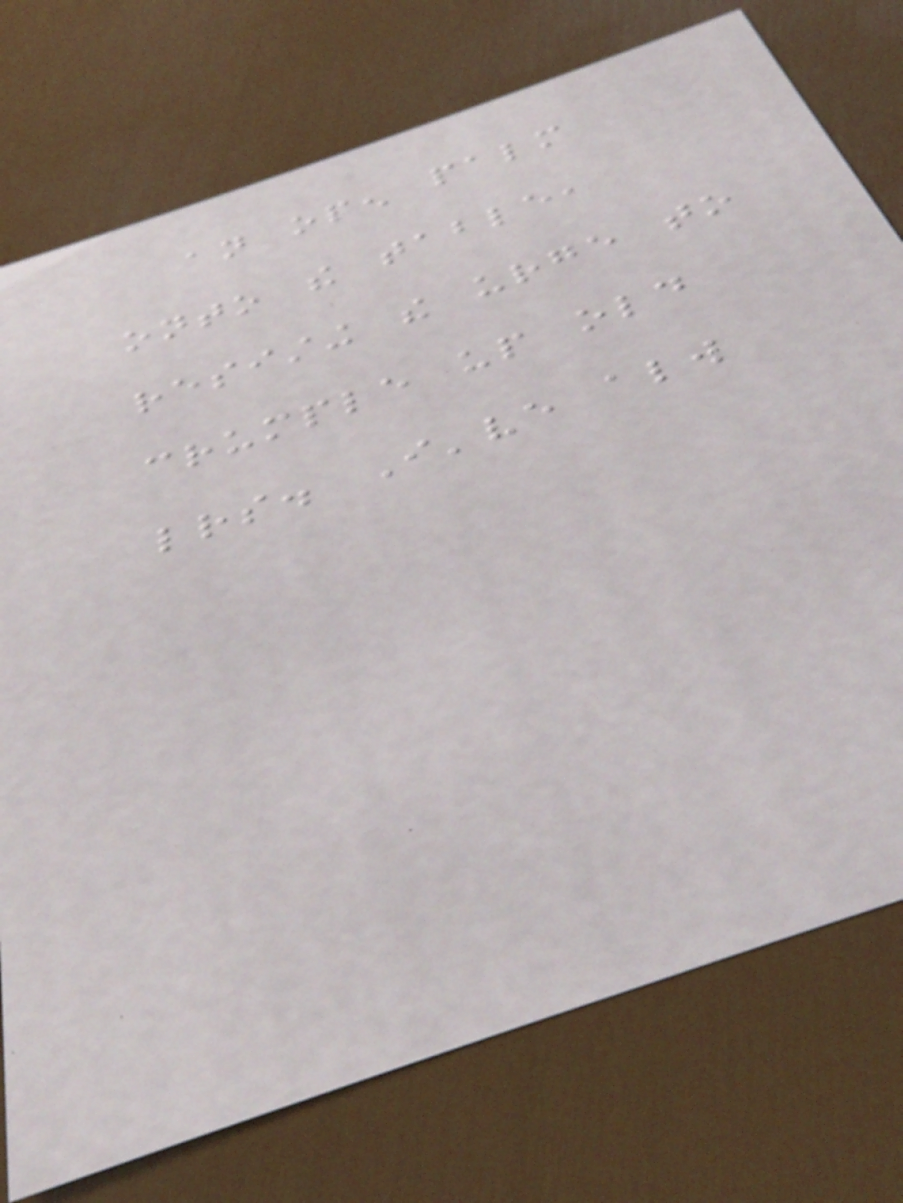an open palm
onto the table,
resisting the urge to
crumple up old
letters. I've always
